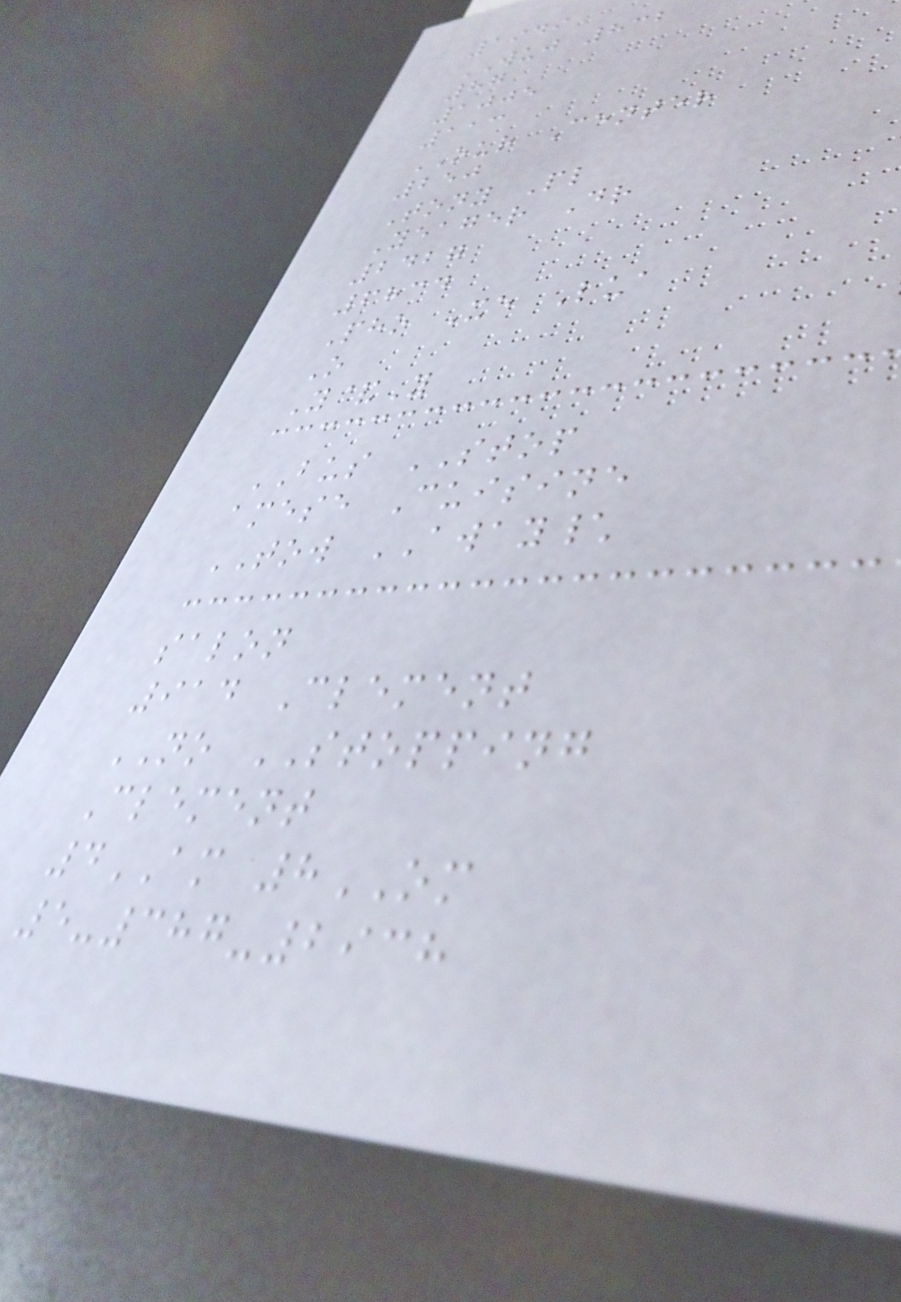1949
WUJ 832
87
1005
113
OUR Center
250
Tony Pl
Yeager Dr
2427
6834
Pho Xe Lua
O
Y&Y
BUS STOP
amese Cuisine
TOW AWAY\
salon
914 Clement
NO STOPPING
Clement
4AM 8OM
5-387-2938
